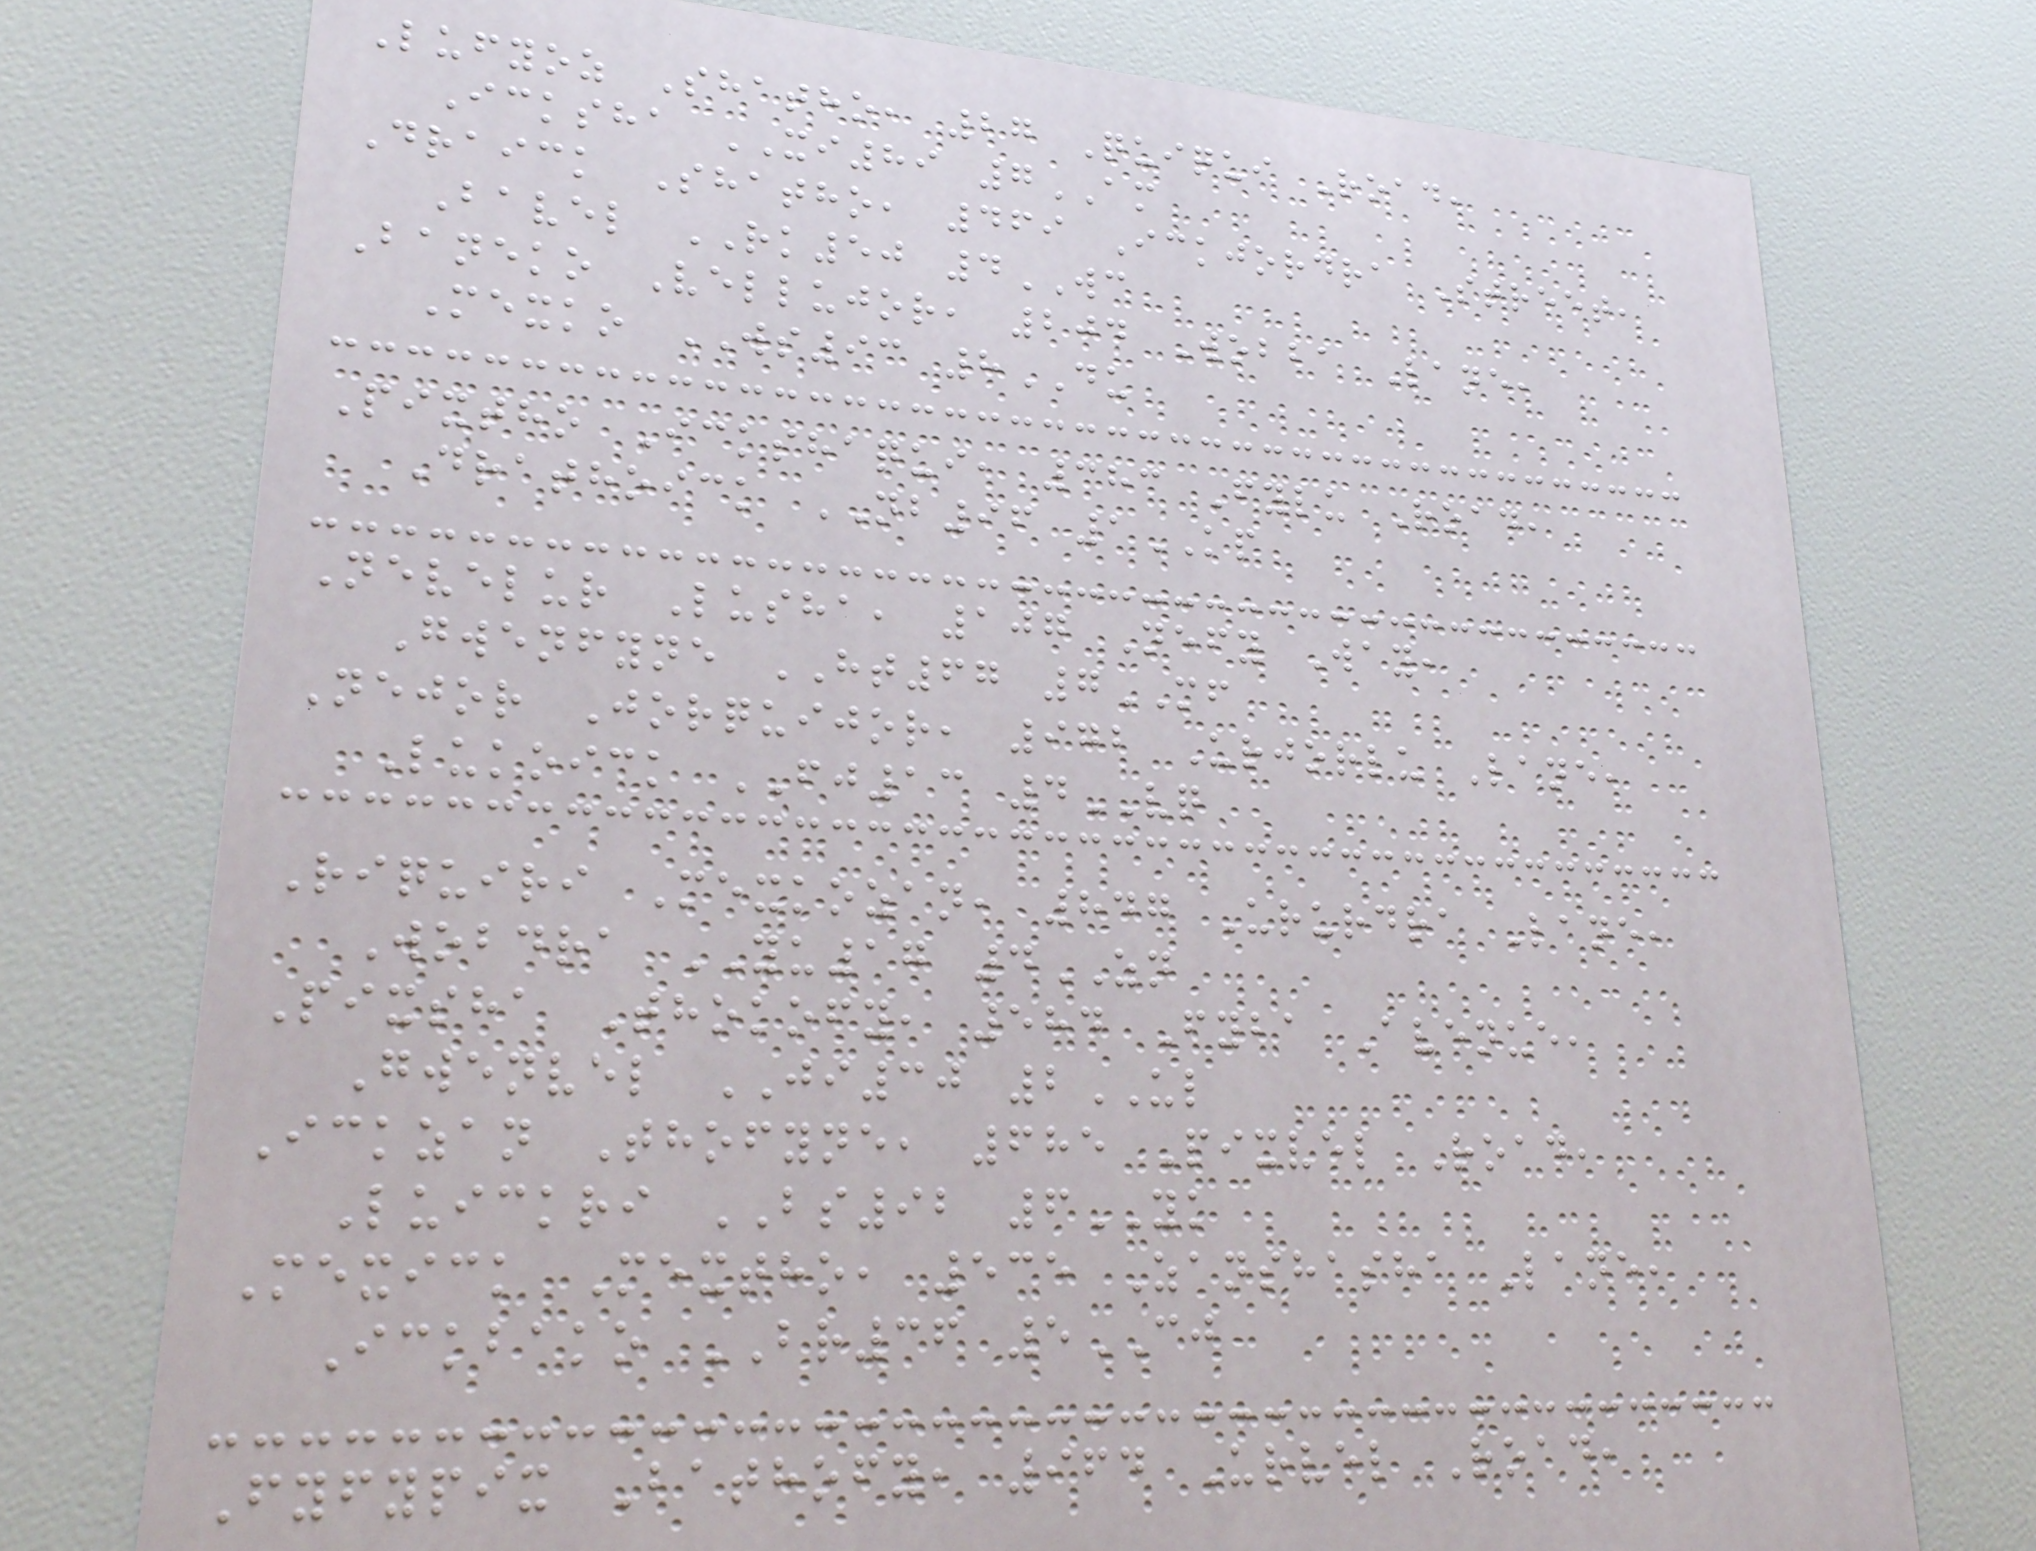Lufyoz Shatho, 27 Quiqui Road,
Icksha XI89 7AM
Draick Shatho, 469 Ickjordra Street,
Bavel RK50 4WC
Baneko Vellujor, 204 Wobba Lane,
Mexko WS93 8DU
Pixtho Ickshaqui, 383 Fylu Road,
Drathoick NB96 1KP
Nevelur Lusha, 107 Nefy Way,
Gwenfyne HT67 7MF
Nejor Jorquijor, 972 Urjorlu Lane,
Lukoick FJ13 4VQ
Riquiri Mexkozan, 847 Ururdra Lane,
Wobdra YU17 4ZN
Pixsha Thokofy, 584 Fyba Avenue,
Gwenvel JI30 2UL
Ickzan Thofyne, 685 Pixvel Road,
Luickri BS92 6YK
Mexick Mextho, 535 Zanshasha Lane,
Ickbako BR36 5CJ
Fyfypix Bathofy, 964 Urvel Road,
